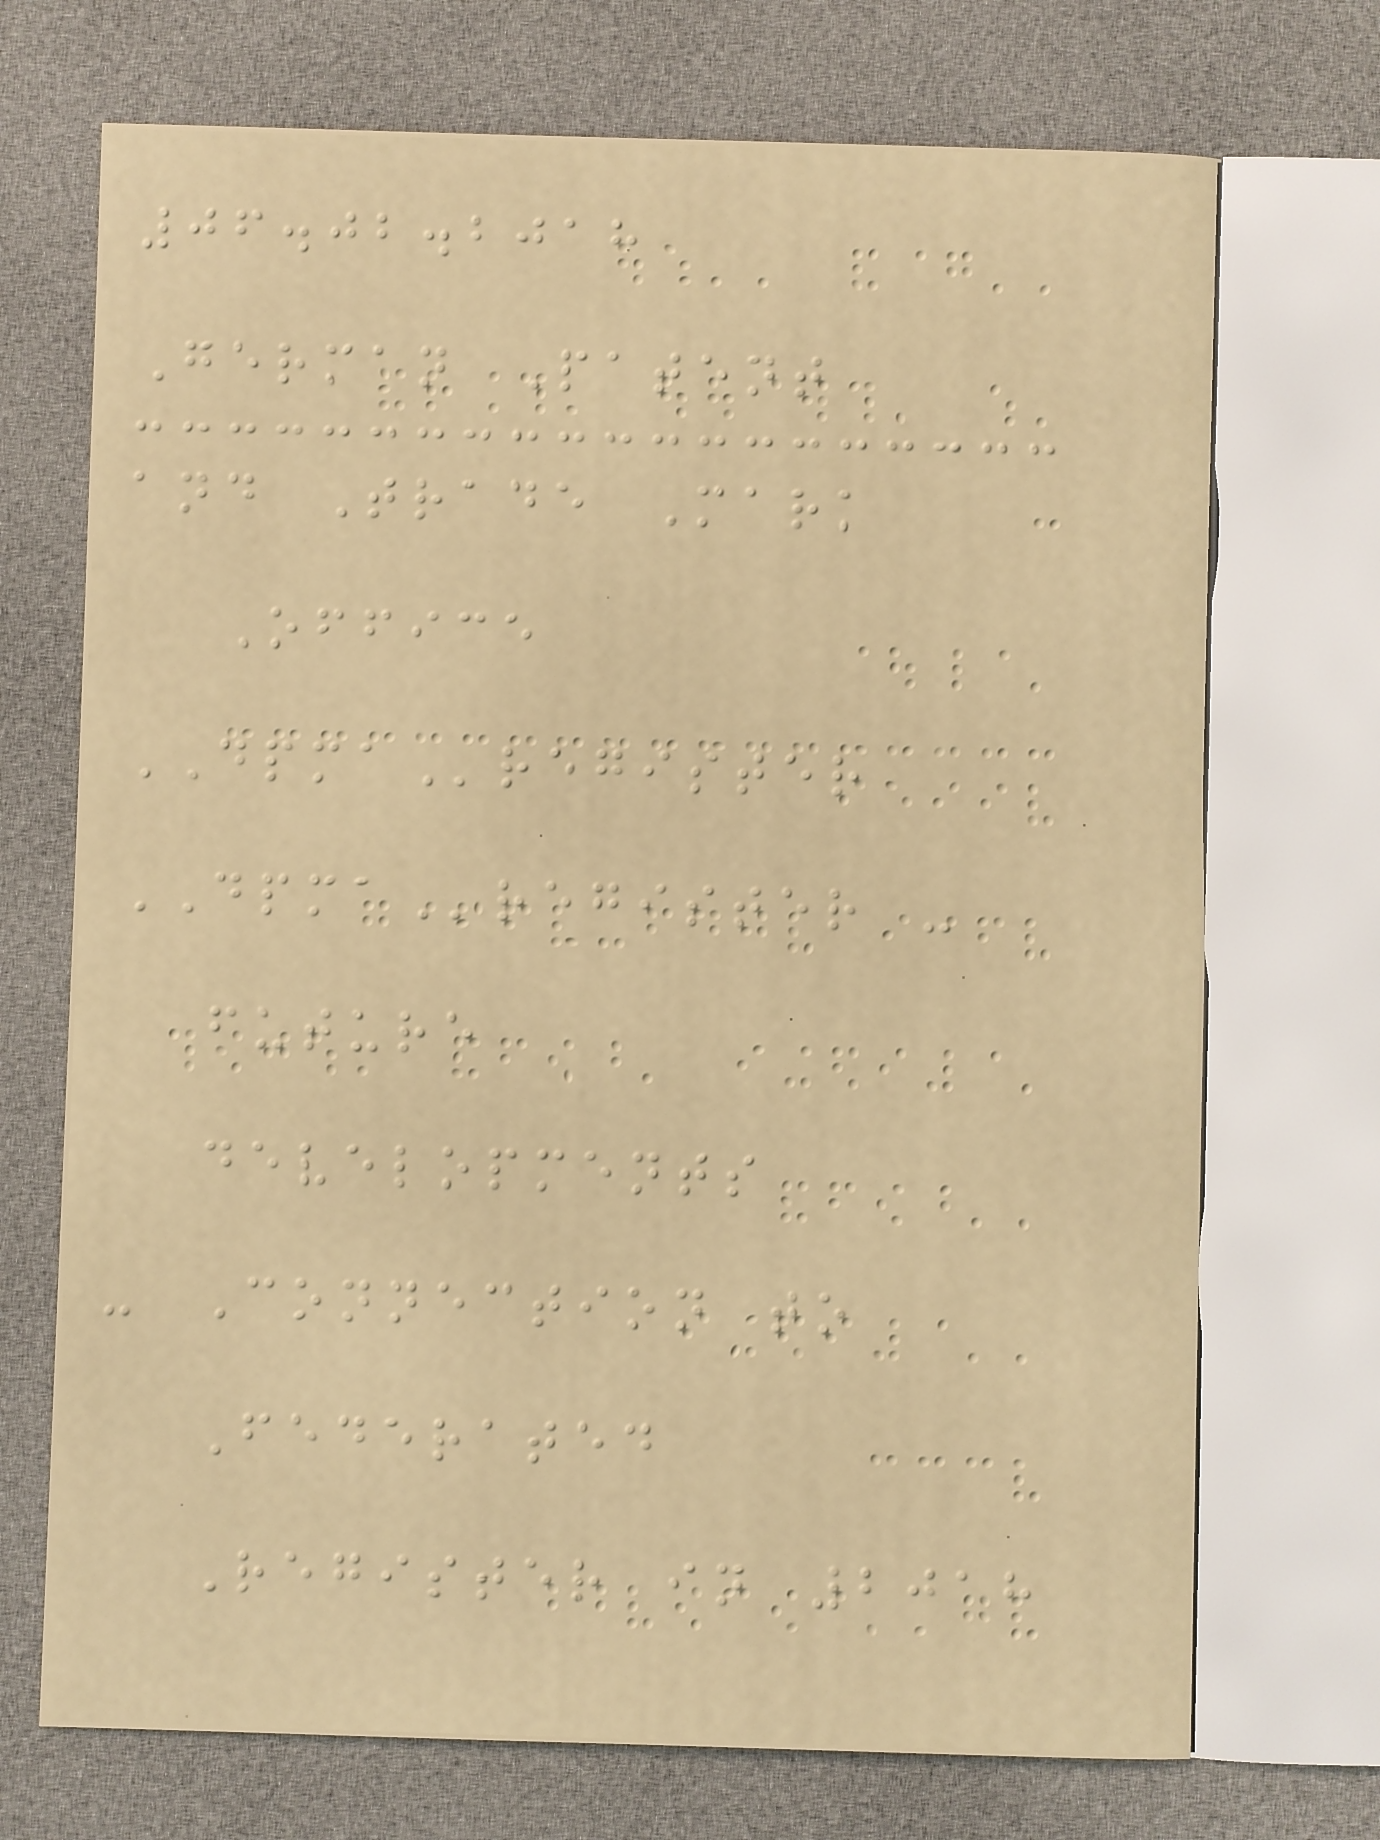06.02.2018
German Patent
and Trade Mark
Office
DPMAregister
DPMAregister -
future
developments
- Connection to
Federated
Register in 2018
